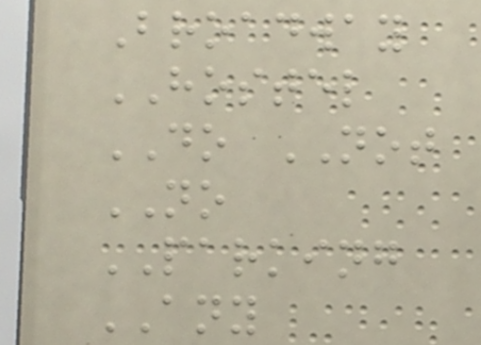Broadway
HOSTEL
DO NOT
NO
PARKING
ANY
